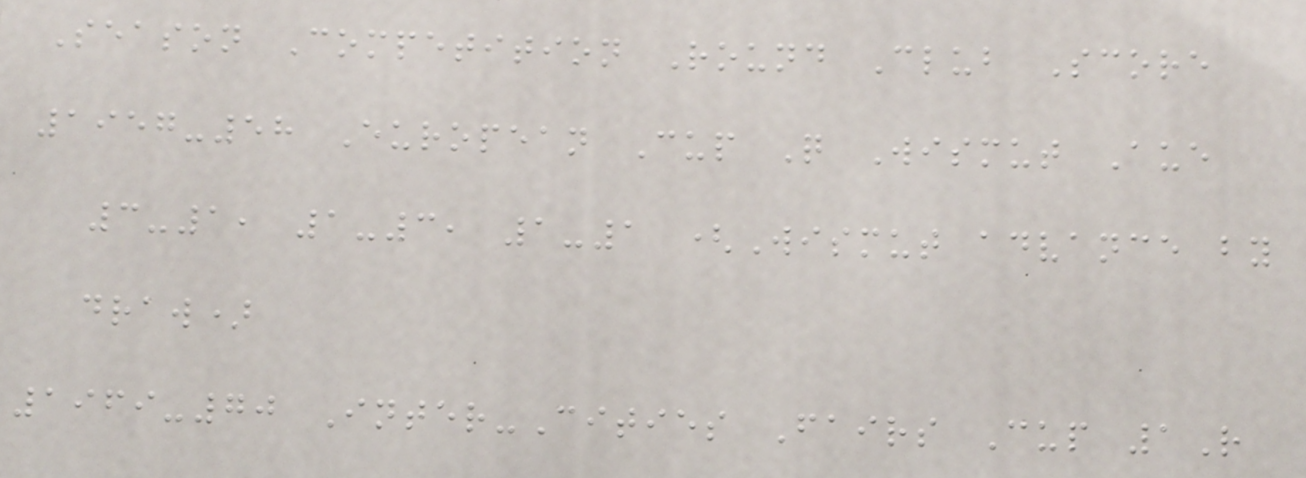Season Competition Round Club Score
1957-58 European Cup Q Wismut Aue
3-1, 1-3, 1-1 (Wismut advance by
draw)
1969-70 Inter-Cities Fairs Cup 1R
